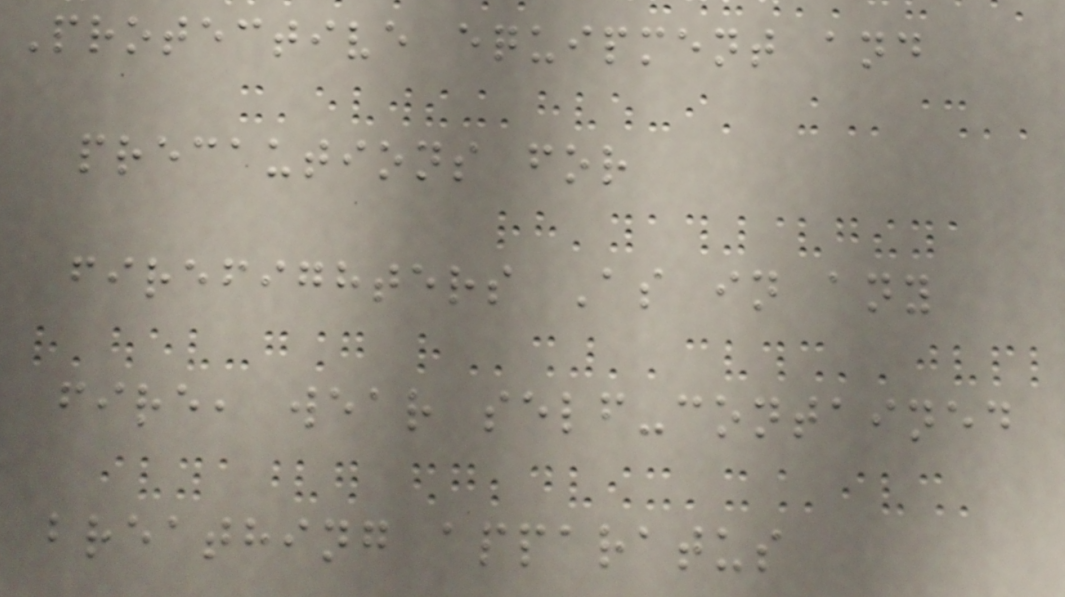Protective equipment and
precautions for
firefighters As in any
fire, wear self-contained
breathing apparatus
